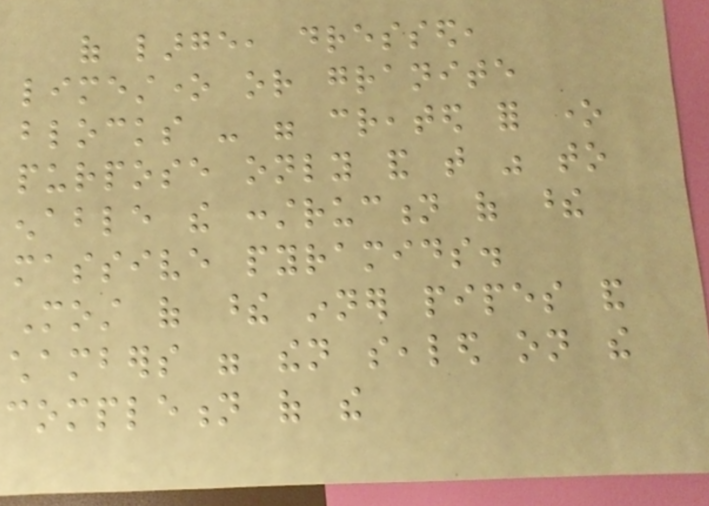of large, dressed,
limestone or granite
blocks - were created for one
purpose only and that was to
enable the construction of these
massive pyramids.
Most of these inner pipes and
chambers were then sealed on the
completion of the
